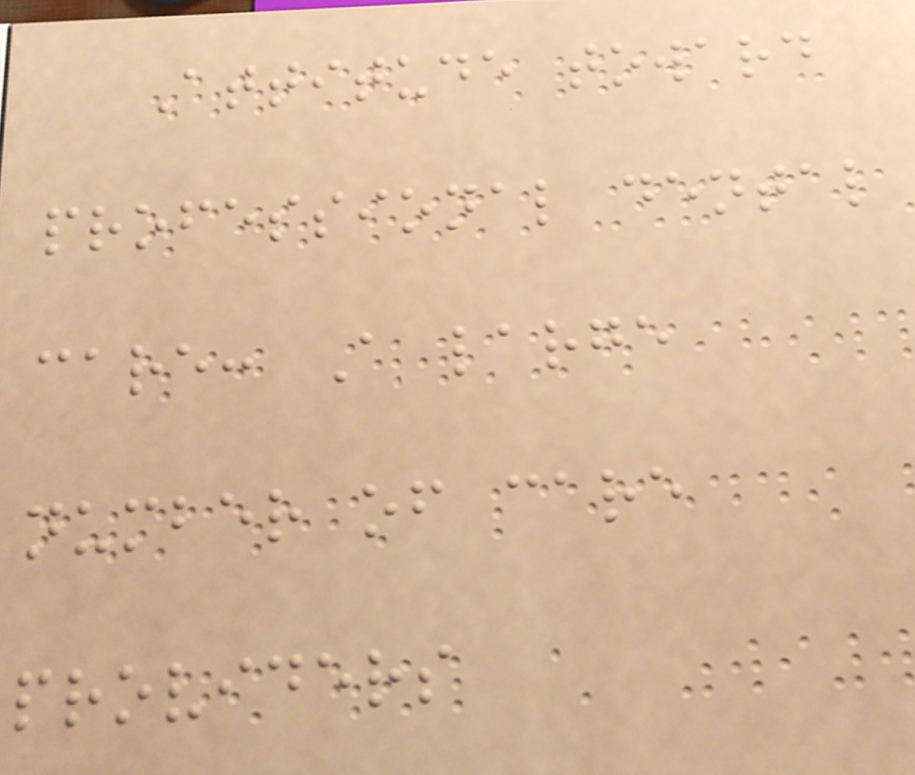Attitude toward
professional dental
care: A large
number of care
providers
